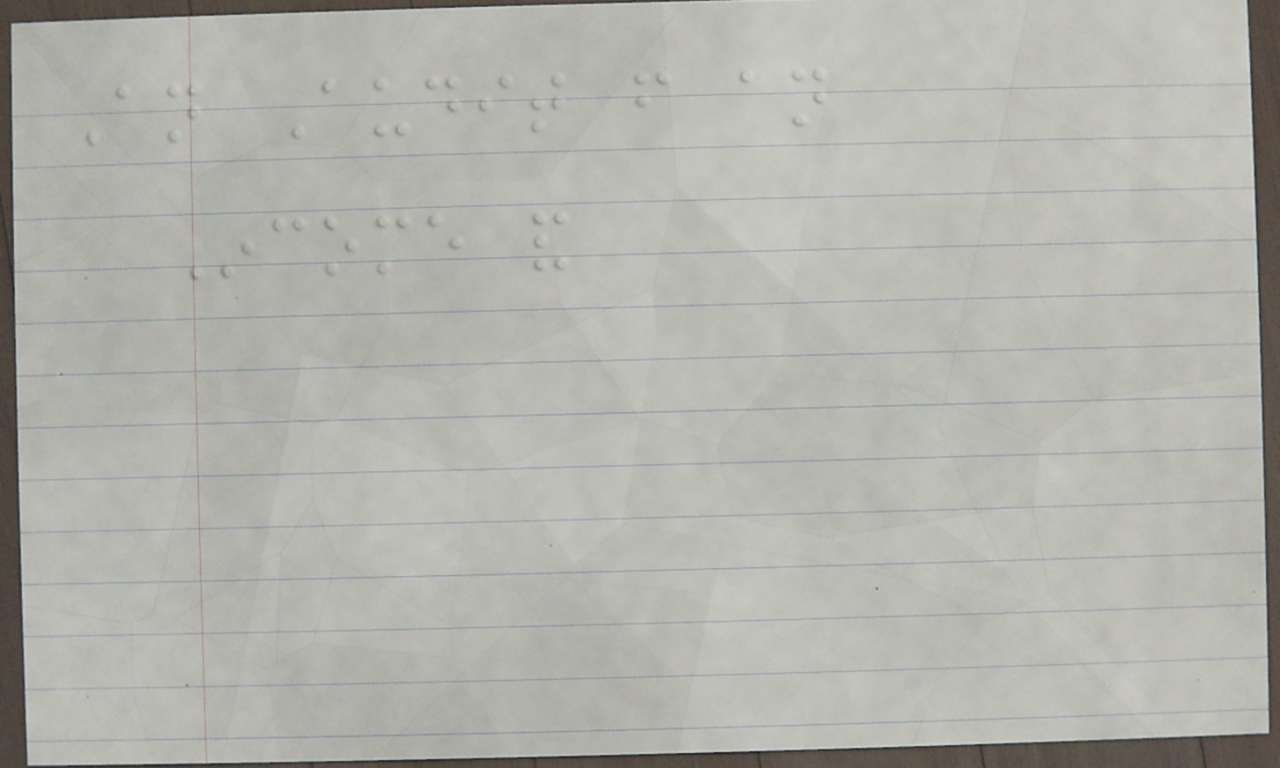An Audit from an
Income and
